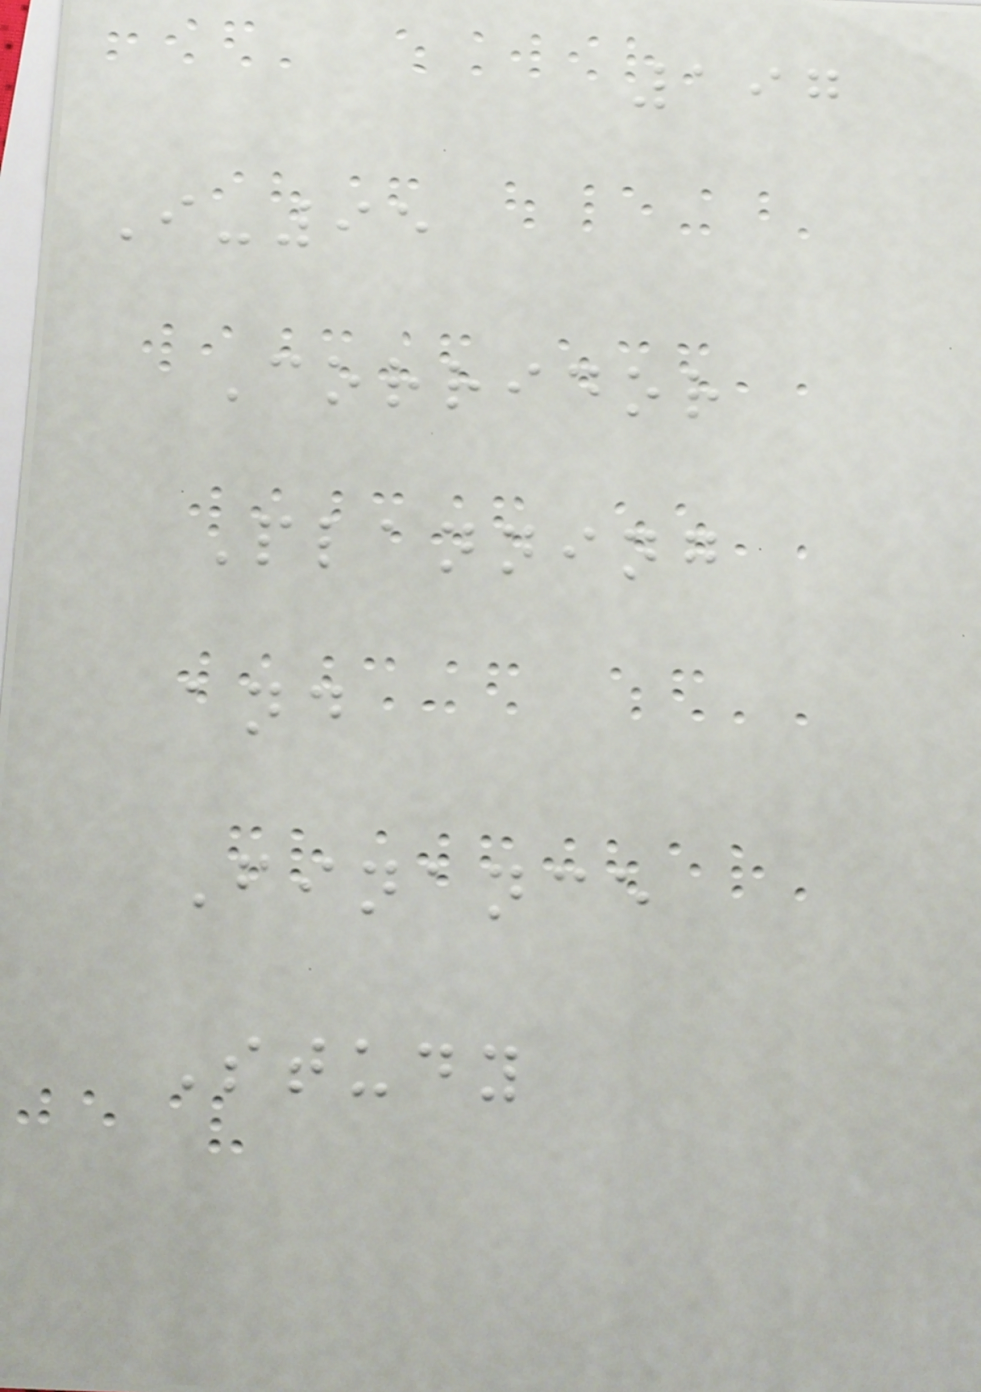197
I-95
Corridor
Planning
and
Finance
Study
